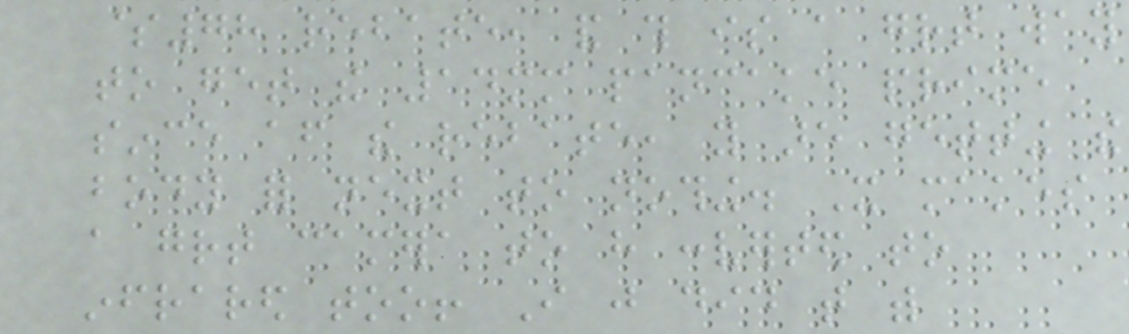$78 rebate, and this is a great way
to get the 14mm pancake prime
since after the rebate, you are getting the
body for next to nothing. It makes
a great camera to have converted to
infrared too! I just did that with
